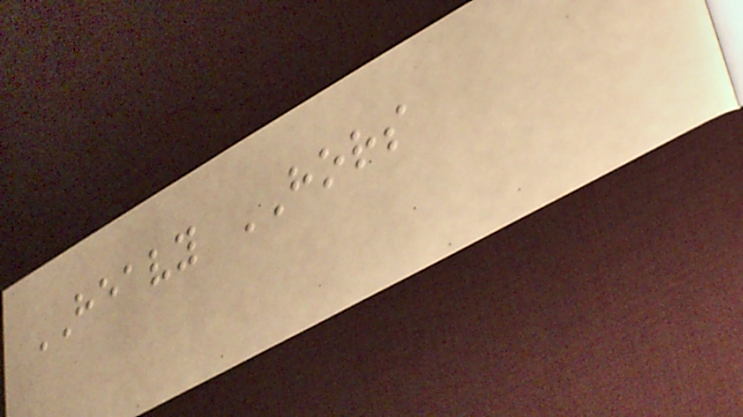HEAVY HORS
